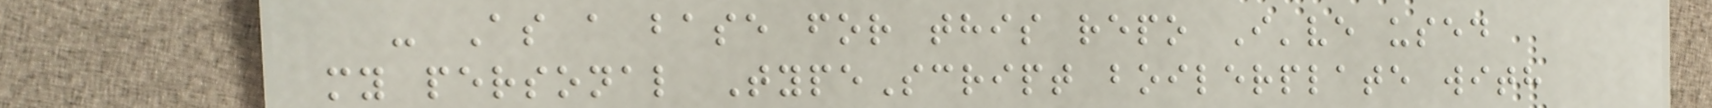- As a base for this repo I've used
my personal TypeScript boilerplate with
